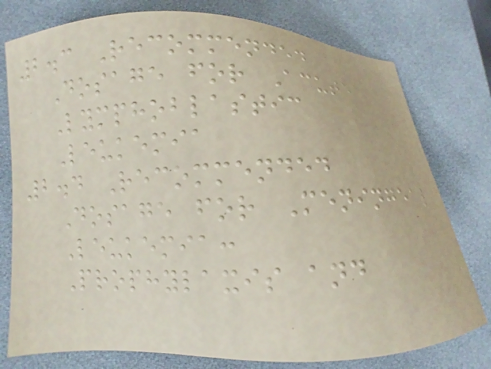2.3 Recommended
Dosage for Acute
Lymphoblastic
Leukemia
2.4 Recommended
Dosage for Meningeal
Leukemia:
Prophylaxis and
